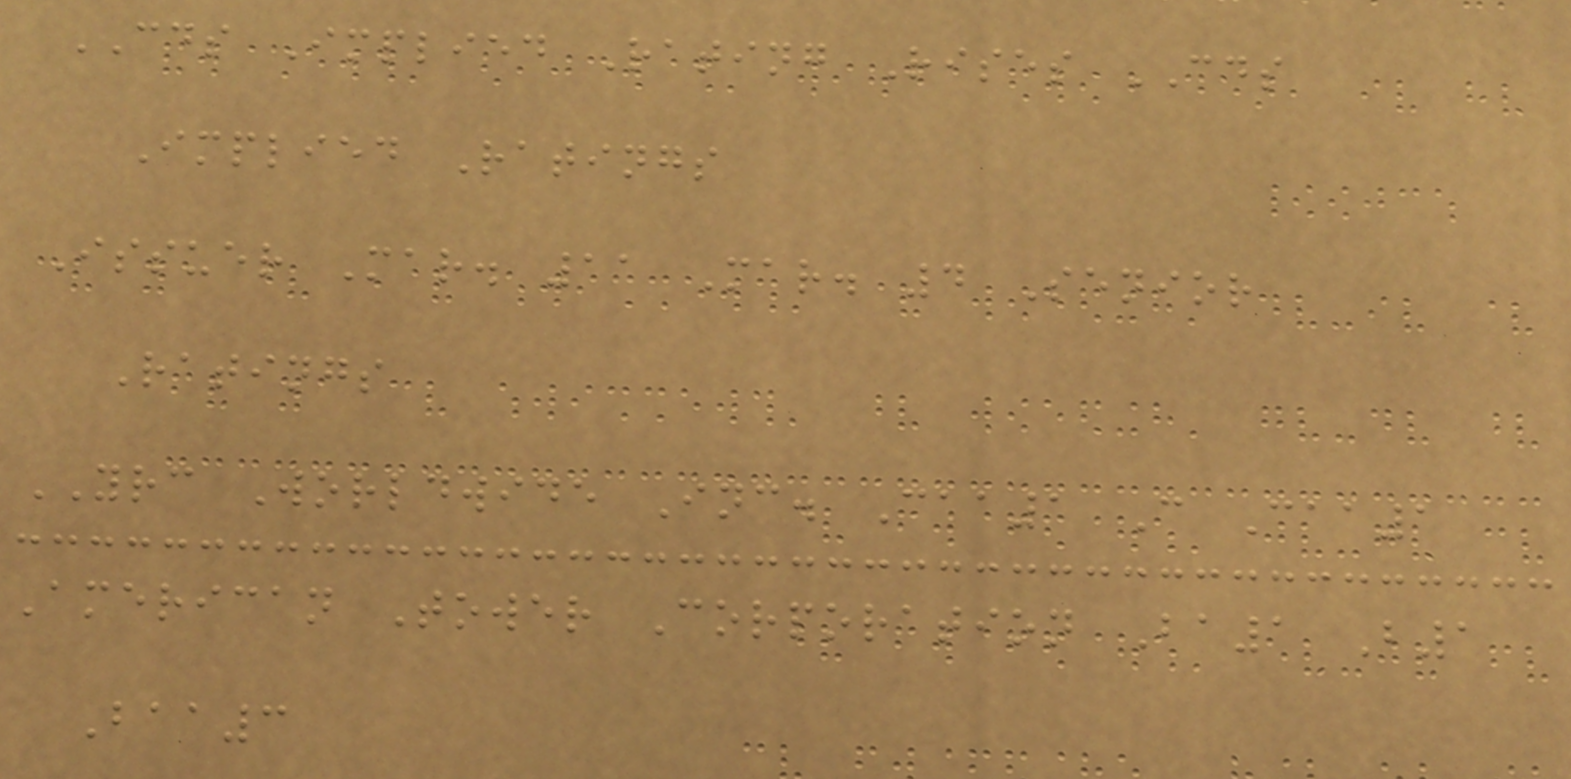CDS Implied Rating Rises CDS
Implied Ratings
Issuer Mar. 11 Mar. 4 Senior
Ratings
YRC Worldwide Inc. Caa1 C Caa1
American Tower Corporation Ba1 B1
Baa3
